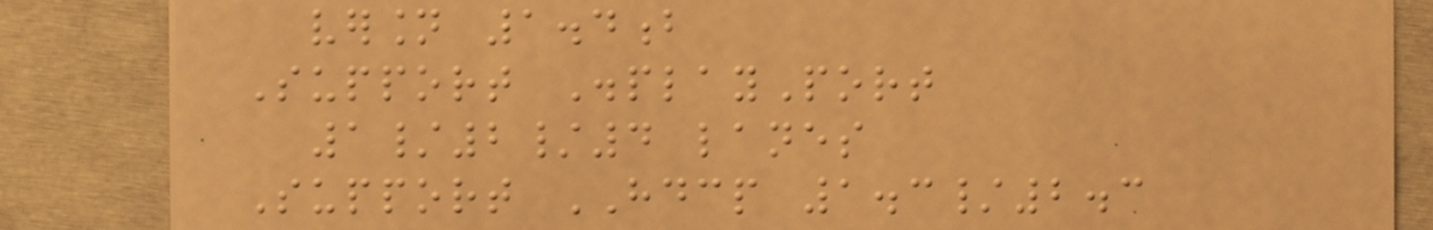version 1.4b
Support DisplayPort
1/2/4 lanes
Support HDCP 1.3/2.3
